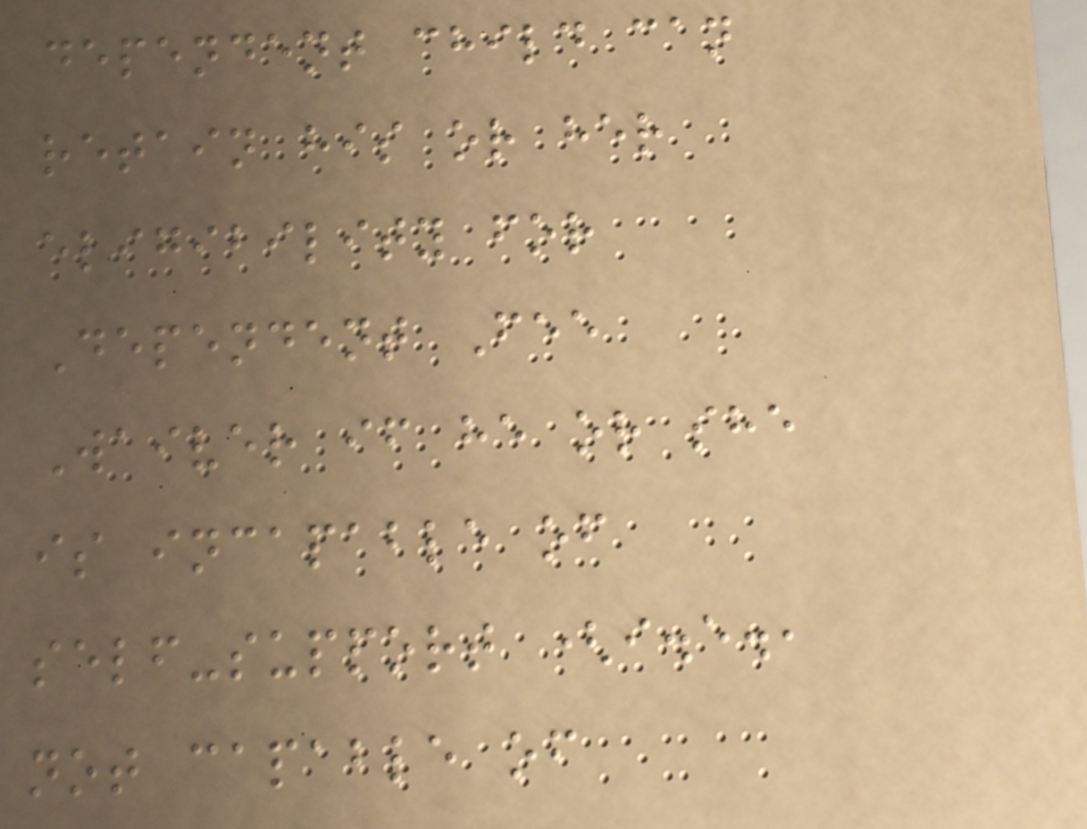dependent child can
retain his or her
eligibility for
Dependent Fee
Waiver if he or she
is incapable of
self-support (i.e.,
not capable of
